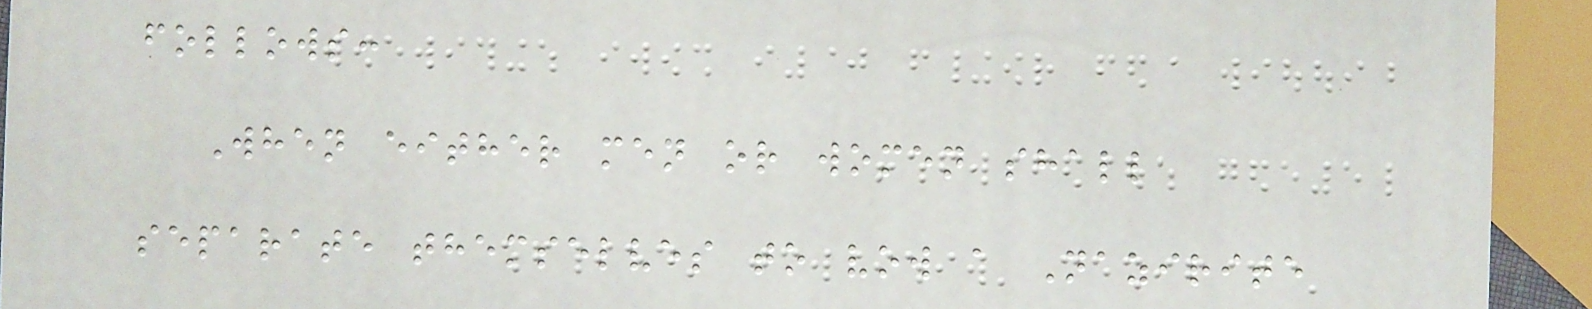follows:
When either men or women shall
separate themselves to vow a Nazirite
